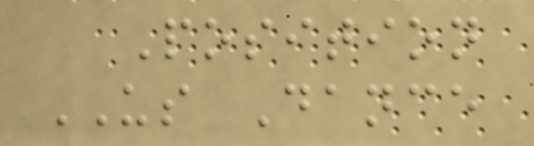Position
US Dance
